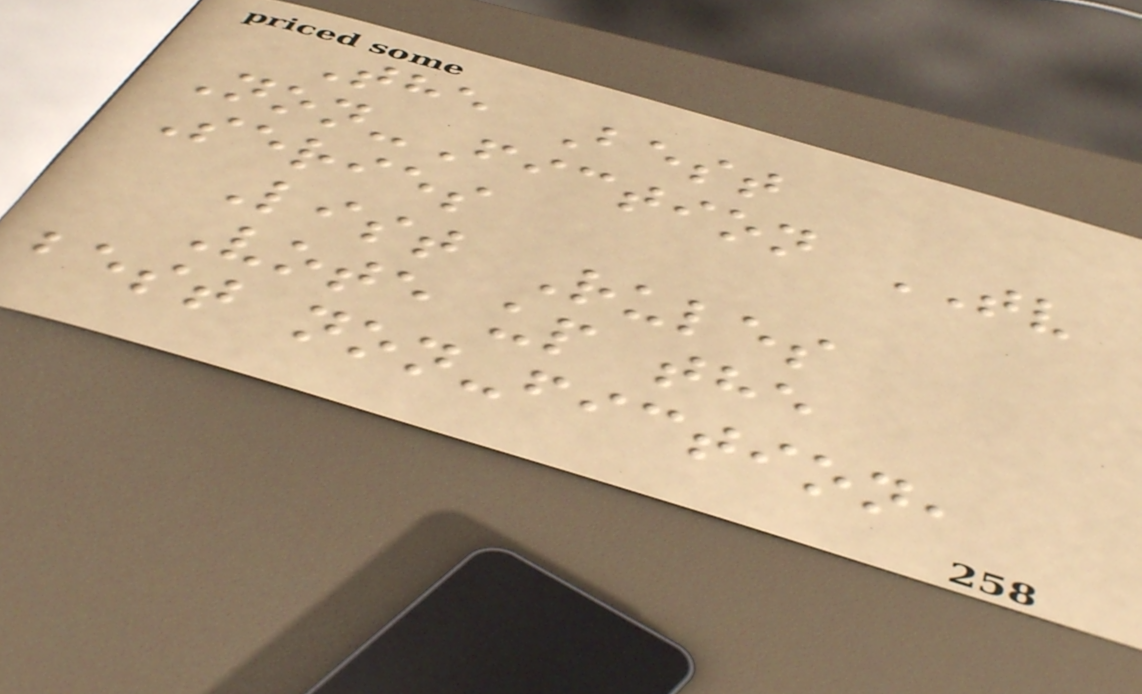The Best
Non-Fiction TV
Series
List Rules
Vote up the
best non-fiction,
